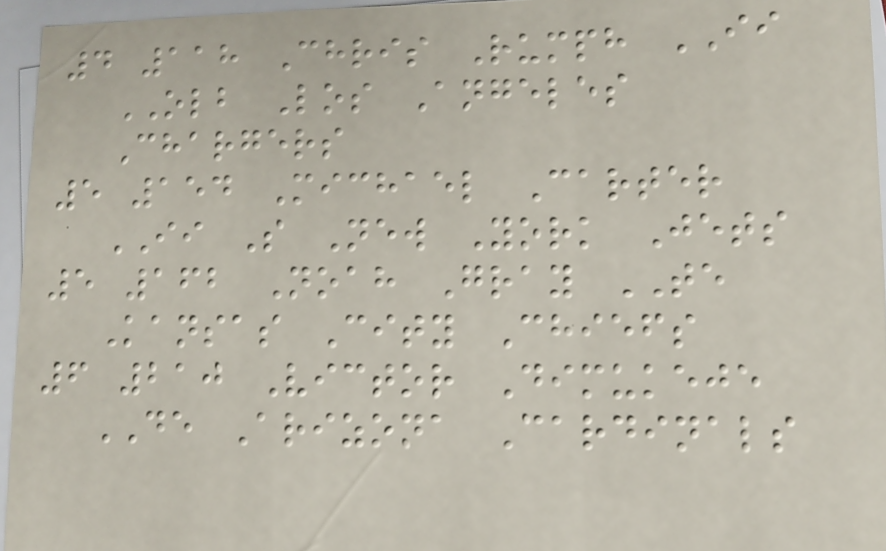4 118 Chris Rumph II
OLB Los Angeles
Chargers
5 154 Michael Carter
II S New York Jets
5 162 Noah Gray TE
Kansas City Chiefs
6 210 Victor Dimukeje
DE Arizona Cardinals
